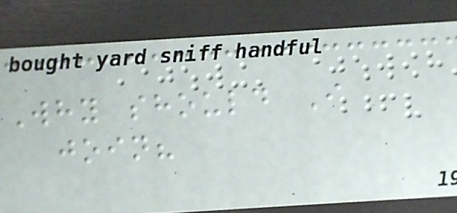Why should I
join?
